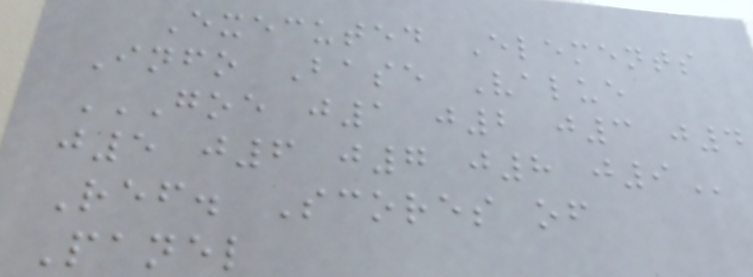Executed Elements
Info Base Value
GOE J1 J2 J3 J4
J5 J6 J7 J8 J9
Ref. Scores of
Panel
